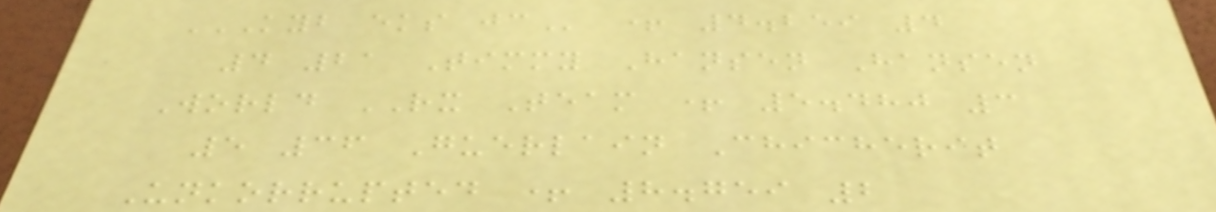KYB EKS JC + 4.259 4
4 21 Timmy Hansen Hansen
World RX Team + 5.480 3
5 36 Guerlain Chicherit
Unkorrupted + 8.759 2
